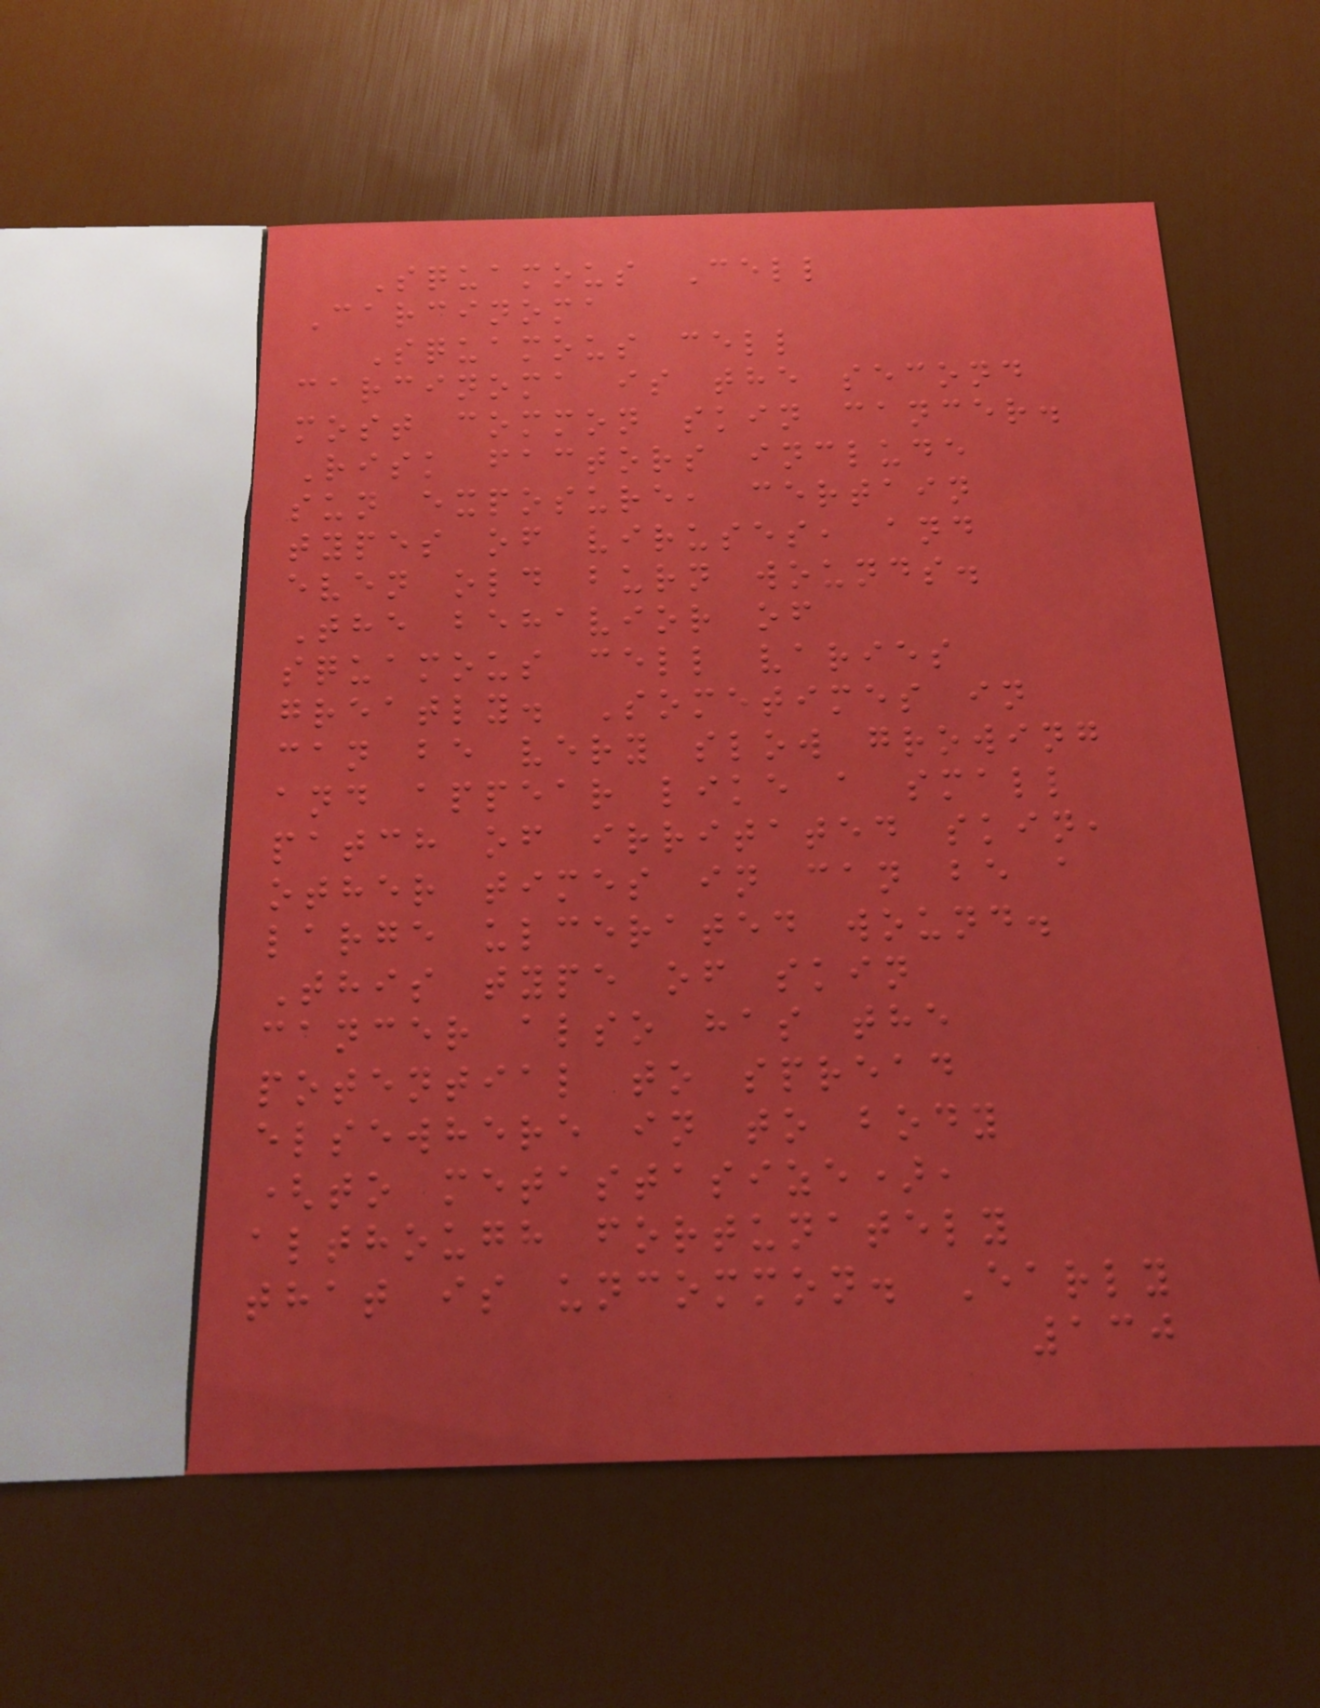Squamous Cell
Carcinoma
Squamous cell
carcinoma is the second
most common skin cancer.
Risk factors include
sun exposure, certain
types of viruses, and
even old burn wounds.
The behavior of
squamous cell varies
greatly. Sometimes in
can be very slow growing
and appear like a small
patch of irritated skin,
other times in can be a
large ulcerated wound.
This type of skin
cancer also has the
potential to spread
elsewhere in to body
(to metastasize),
although fortunately
that is uncommon. Early
130
